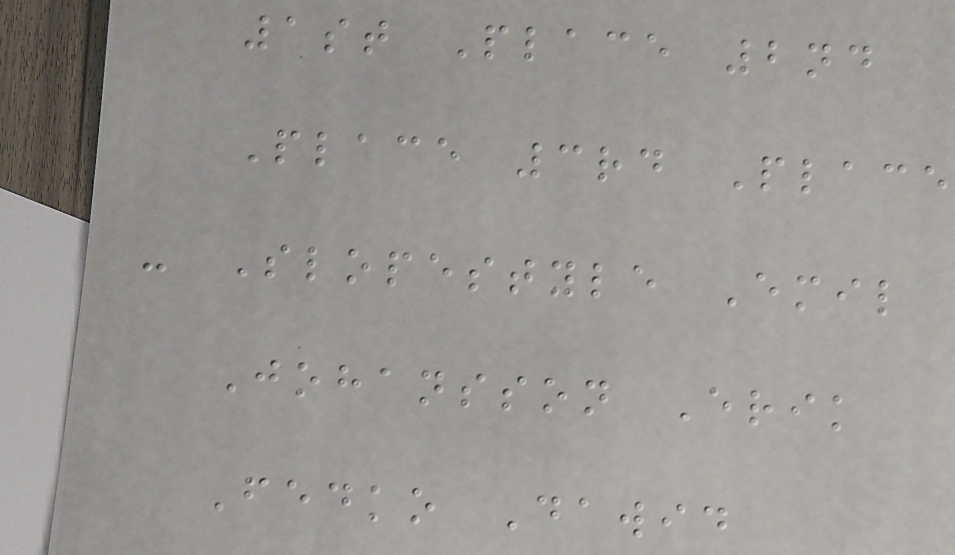1st Place 2nd
Place 3rd Place
- Slopestyle Emil
Johansson Erik
Fedko Dawid
